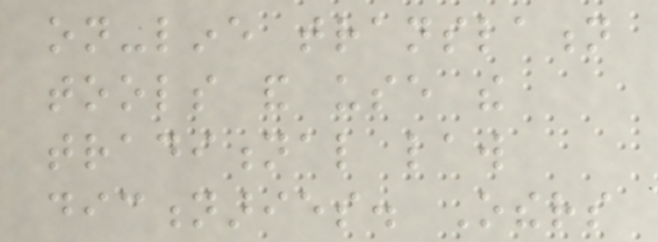on-line translation
tools and use the
traditional law
dictionaries. Others
